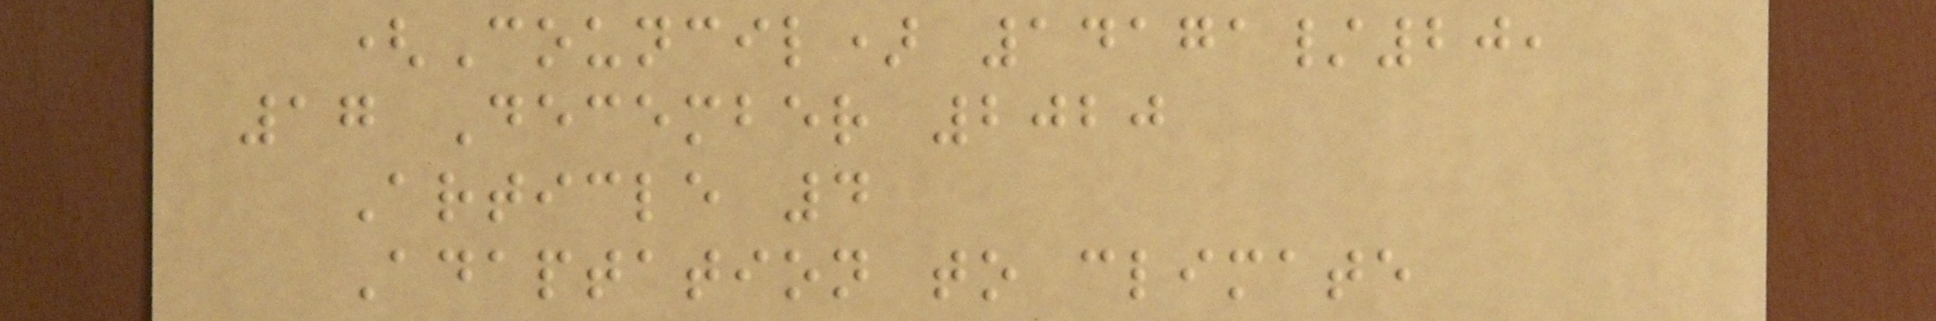(Council) 14171/20,
17 December 2020
Article 4
Adaptation to climate
